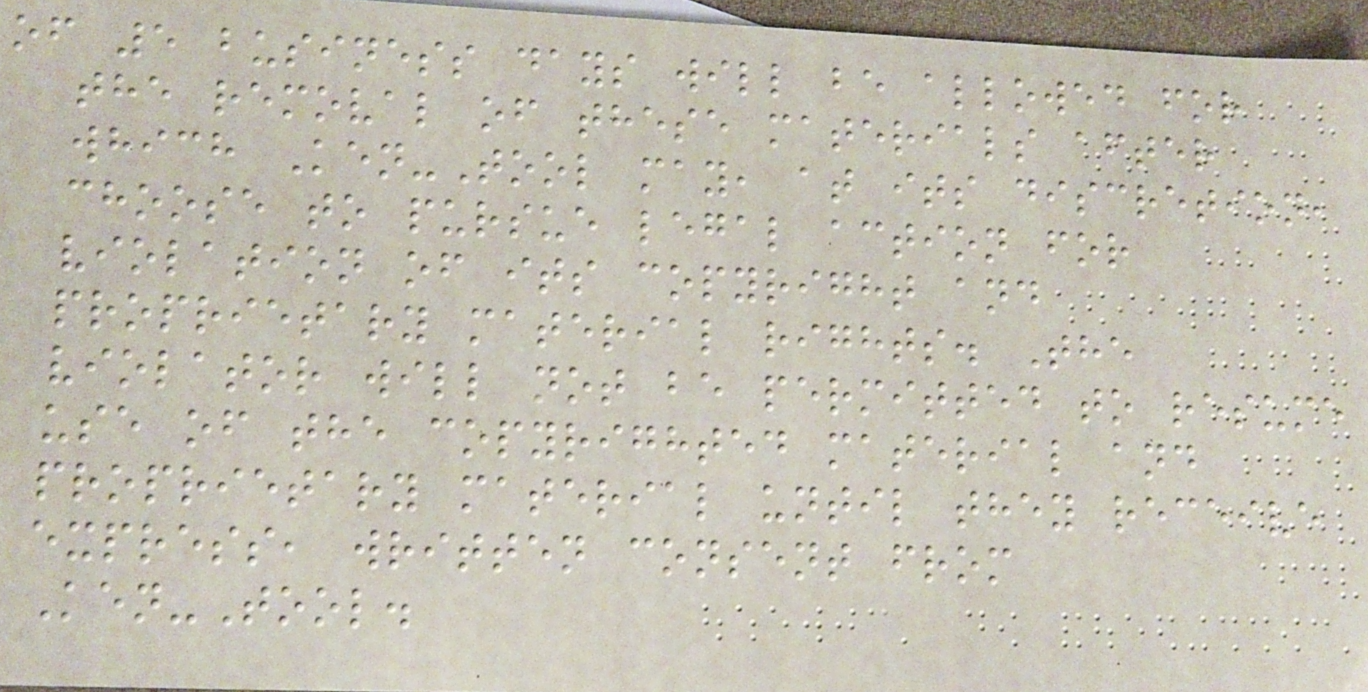of 5 business days will be allowed for
the removal of these materials after
which Ken-Tool may, at its discretion,
choose to pursue legal action for
violation of its copyright and
proprietary material rights. The
violator will not be permitted to resume
use of the copyrighted material and
proprietary material until they receive
express, written consent from
Ken-Tool.
